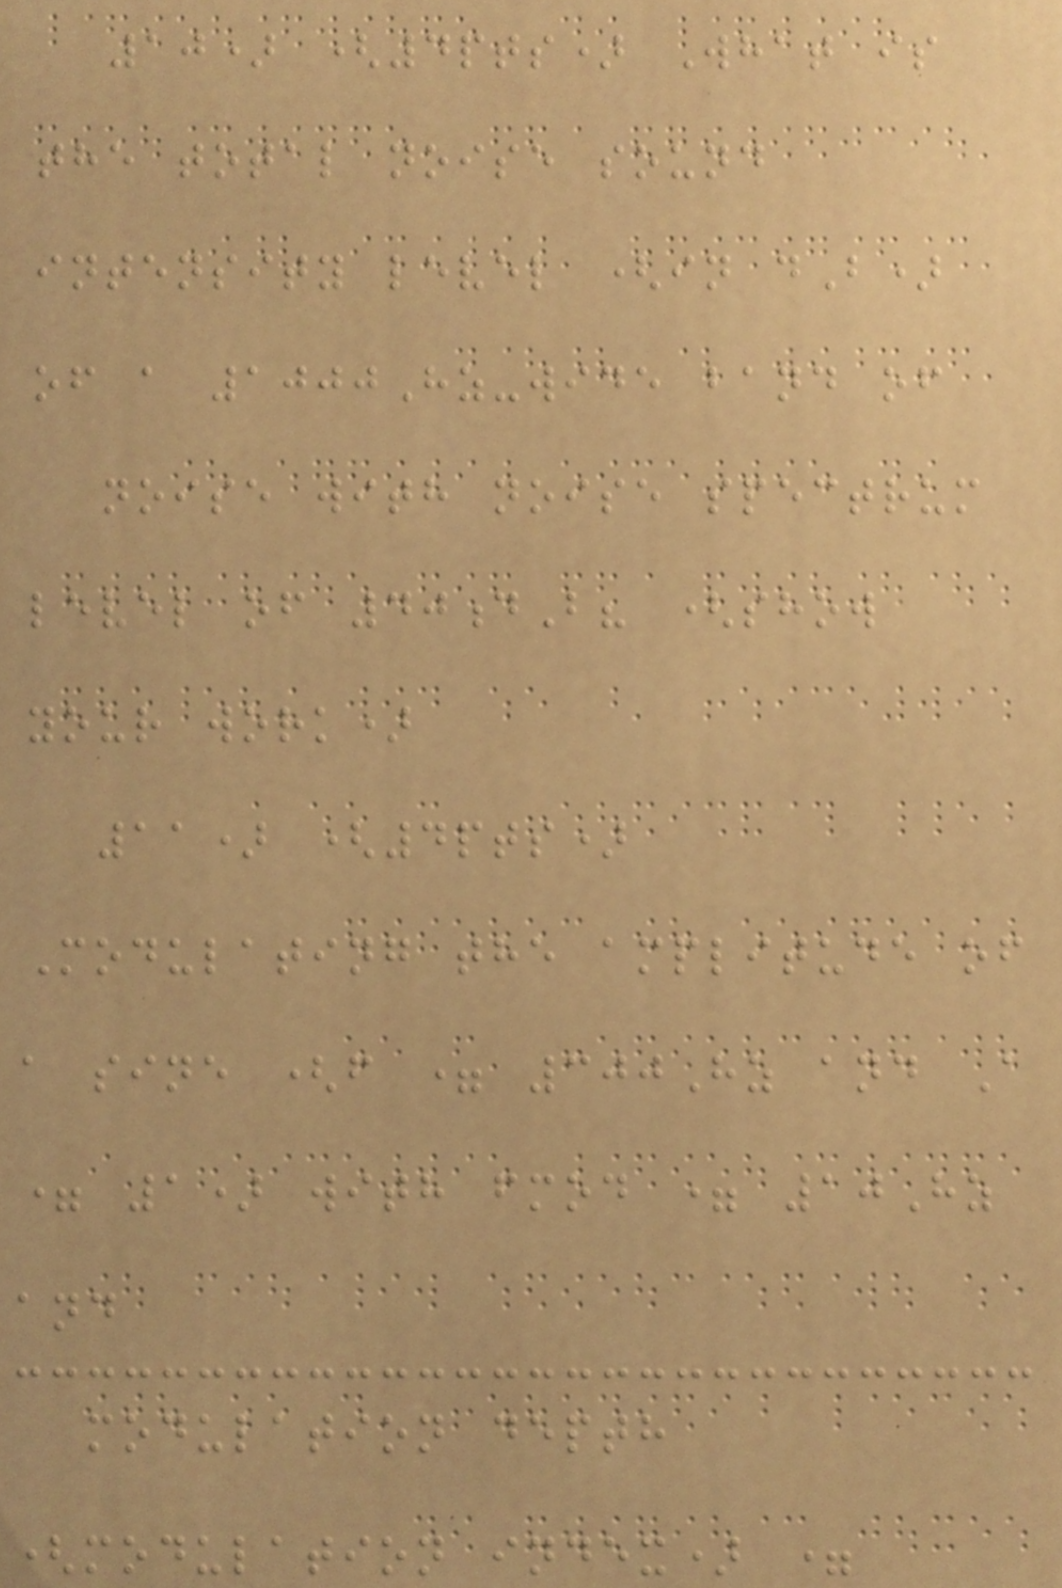10) (4pts) What is
the total noise sound
intensity level (in dB)
of a 1000Hz-wide band of
noise with noise spectrum
level of 40dB? (show
your work)
11) (4pts)
Modulating the amplitude of
a sine (f = 300Hz and A
= 1) with fmod = 10Hz
and
modulation depth
(modulation index) =
